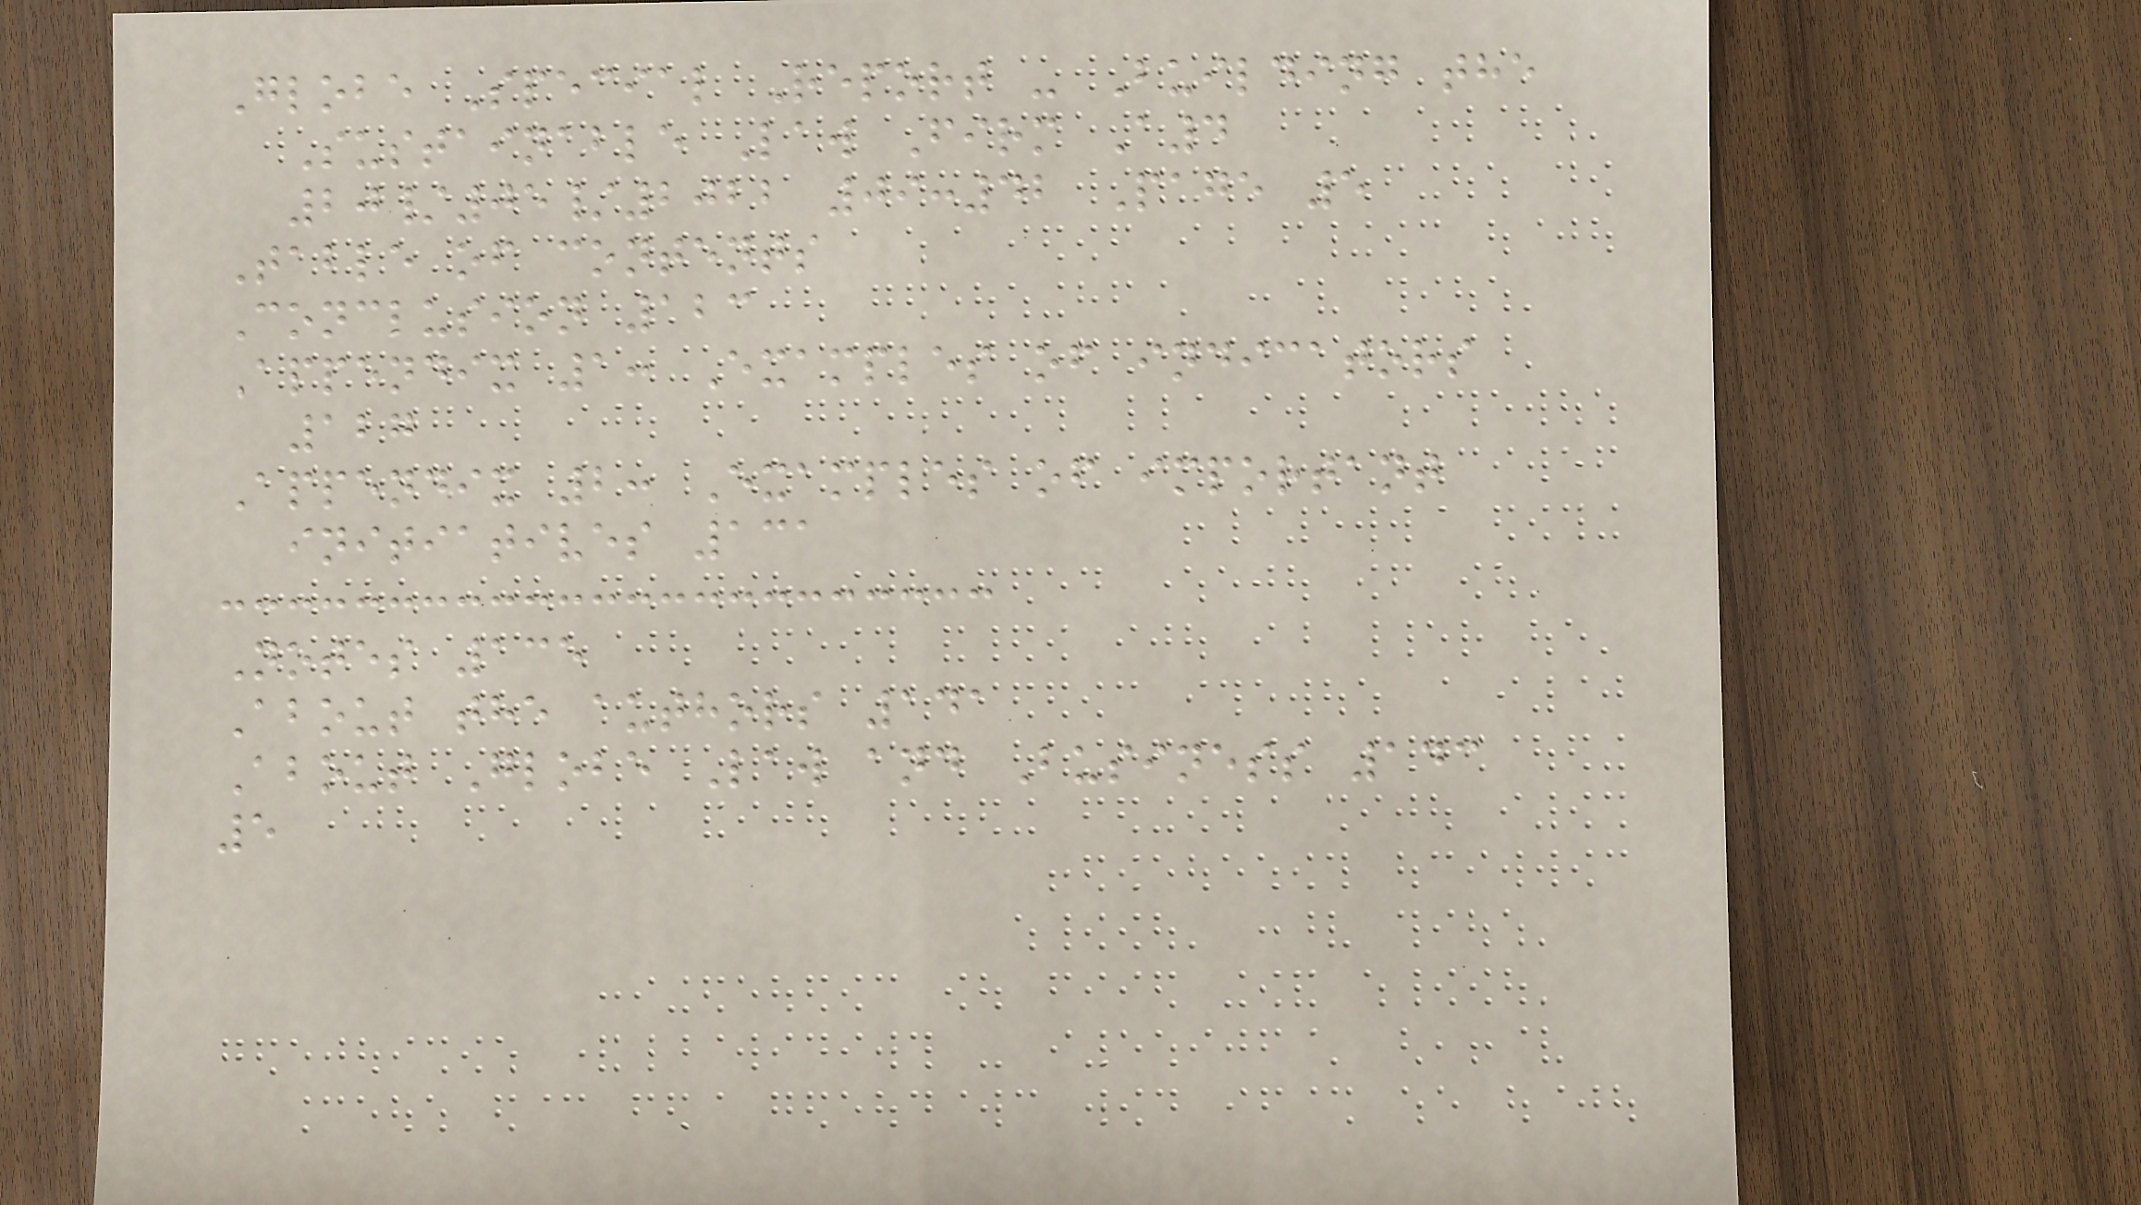Globe Special Report - Building the
Sustainable Law Firm A4
20/05/2022 09:42 Page 5
Table of contents
Conclusion 123
Appendix 1: Examples of indicators
127
Appendix 2: Examples of important
initiatives 131
Notes 135
About the authors 141
About Globe Law and Business 143
5
